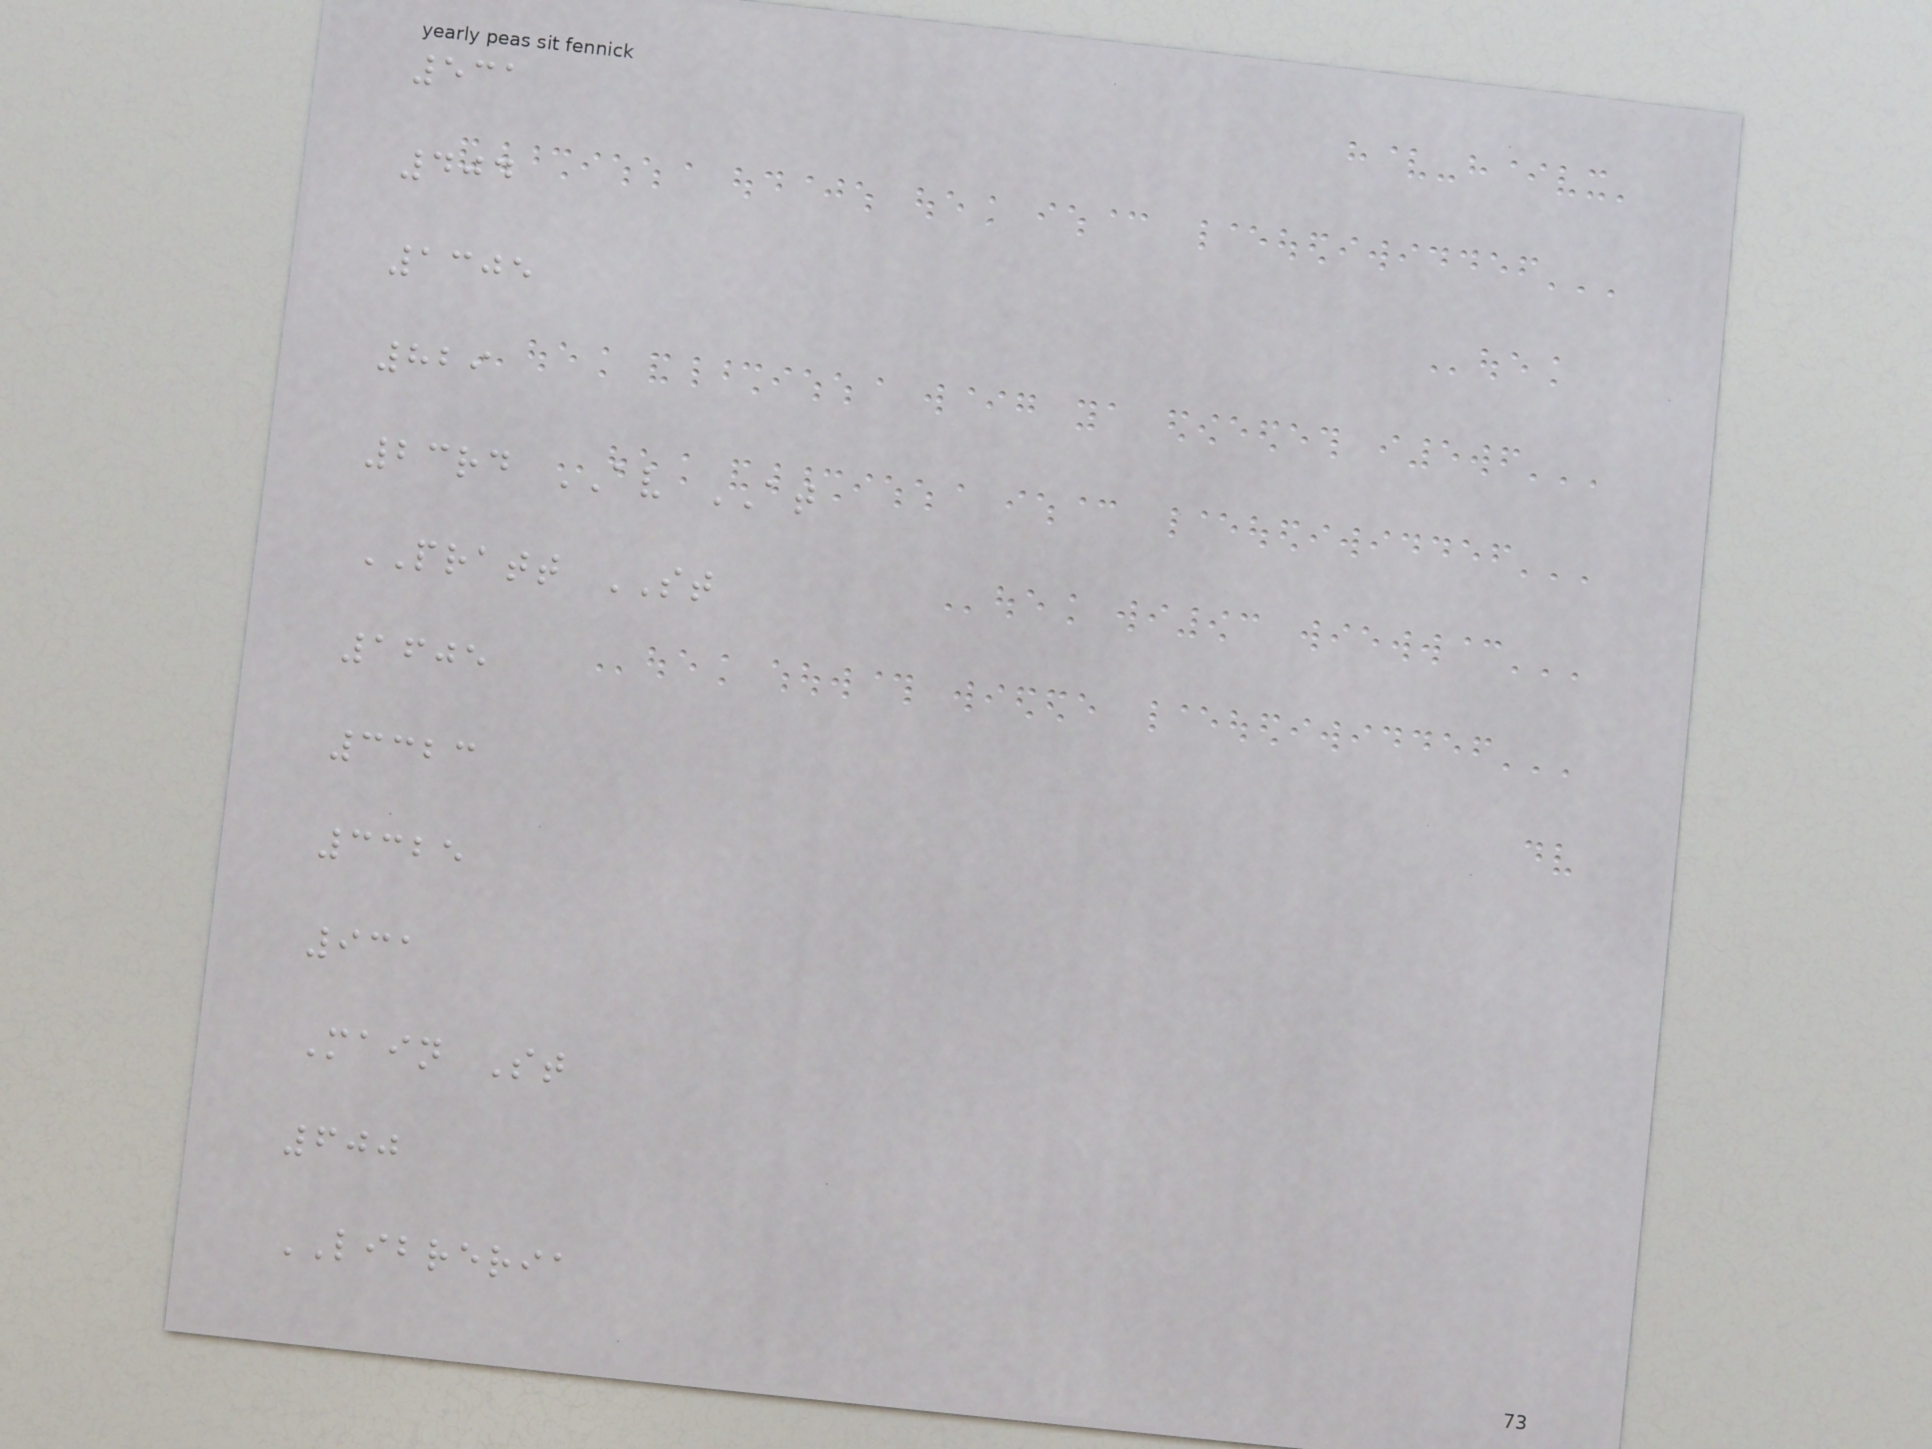531
404
1305
829
23rd AV AT
PRATT ST
1605
3323
3325
931
Main St
600
LIBRERIA
